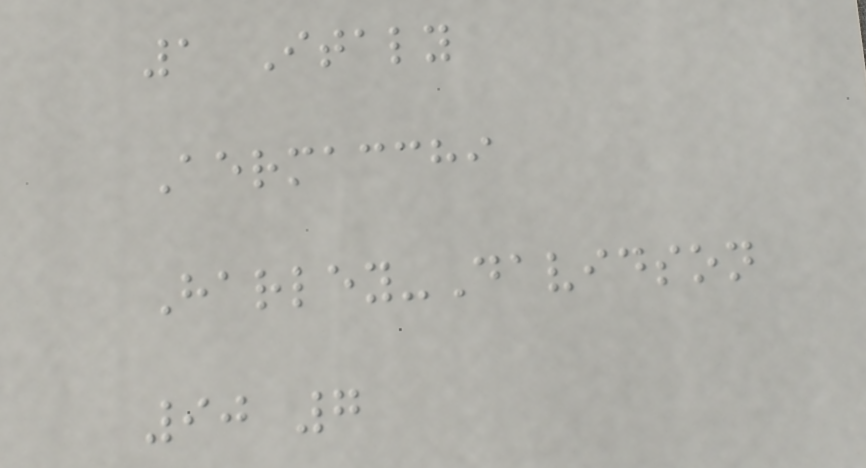1 Italy
Aermacchi
Harley-Davidson
90 7
